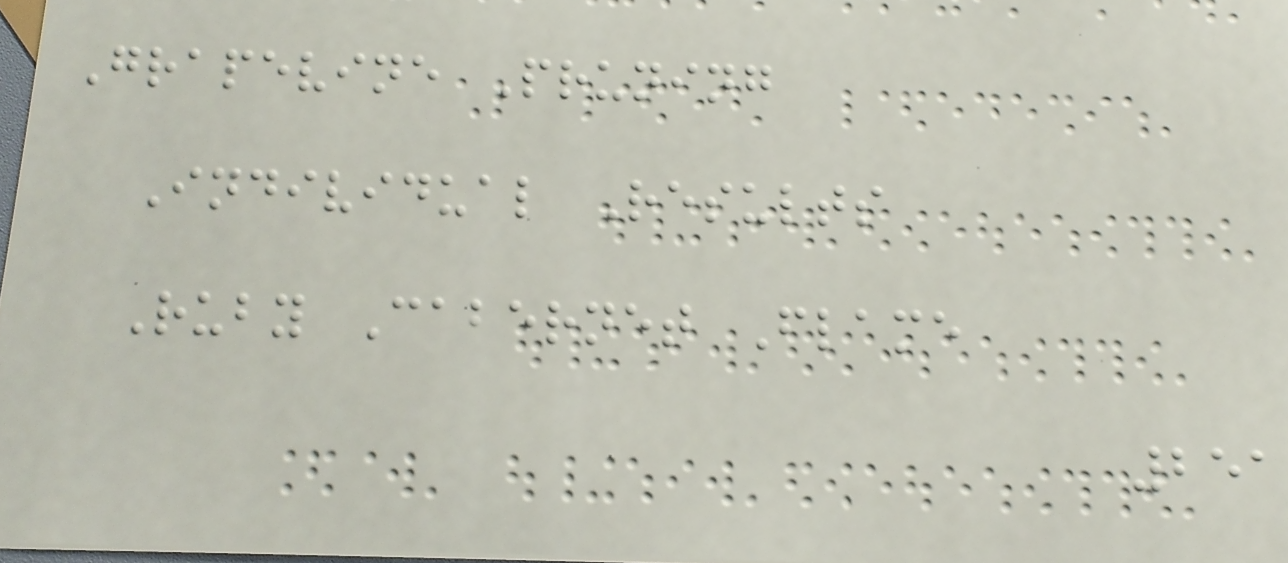Grapevine Pruning
Individual Results
Ruby Cabernet Flame
251
